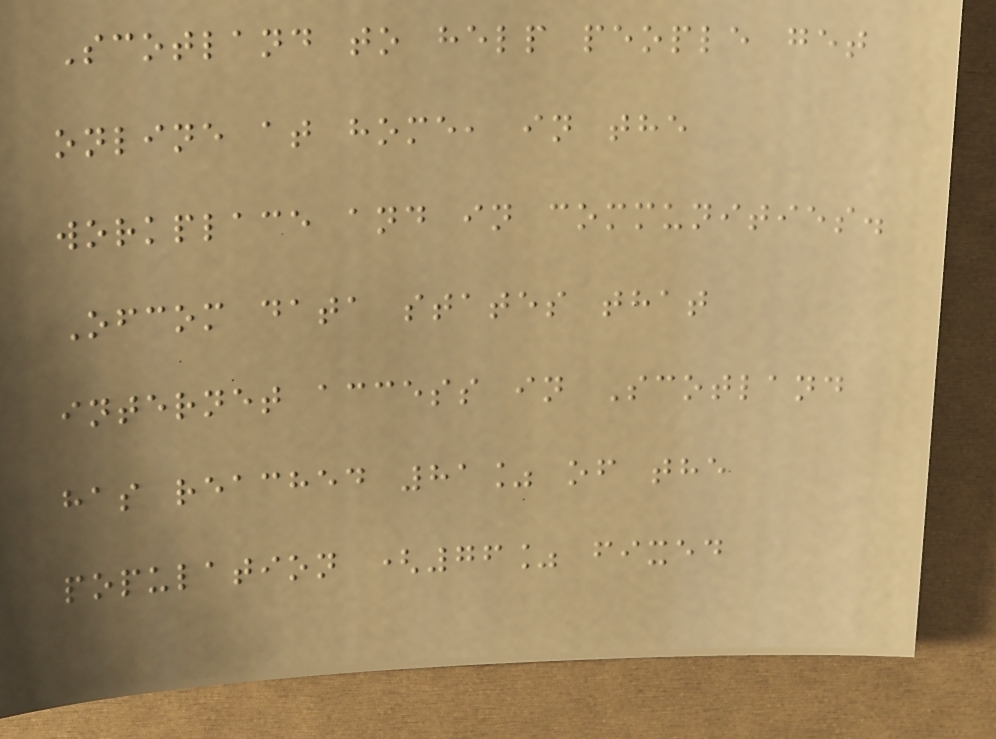Scotland to help people get
online at home, in the
workplace and in communities.
Ofcom data states that
internet access in Scotland
has reached 81% of the
population (76% fixed
